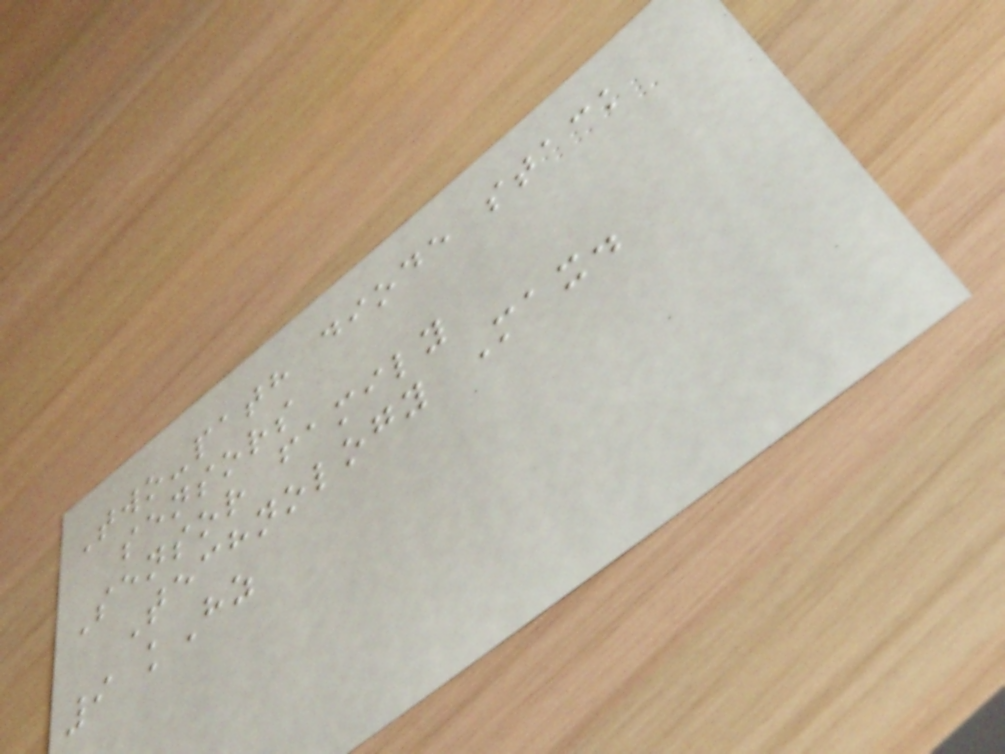Two-path diode stack
sensors
Sensor family
Technology Max.
9 kHz
